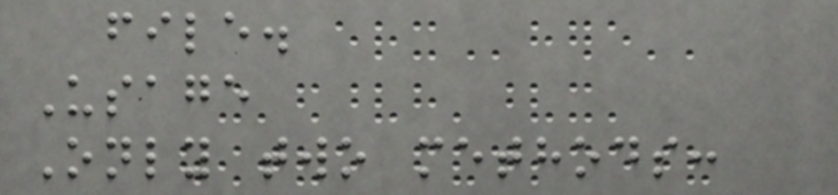file.
Usage
Only two methods:
